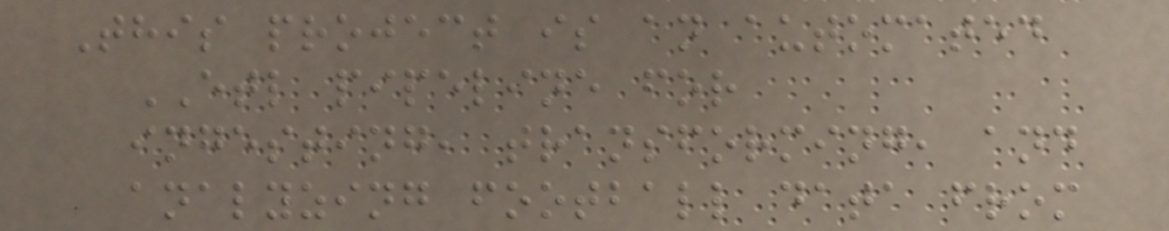This project is an automated
ETL pipeline for
ingesting, transforming, and
analyzing football data from
